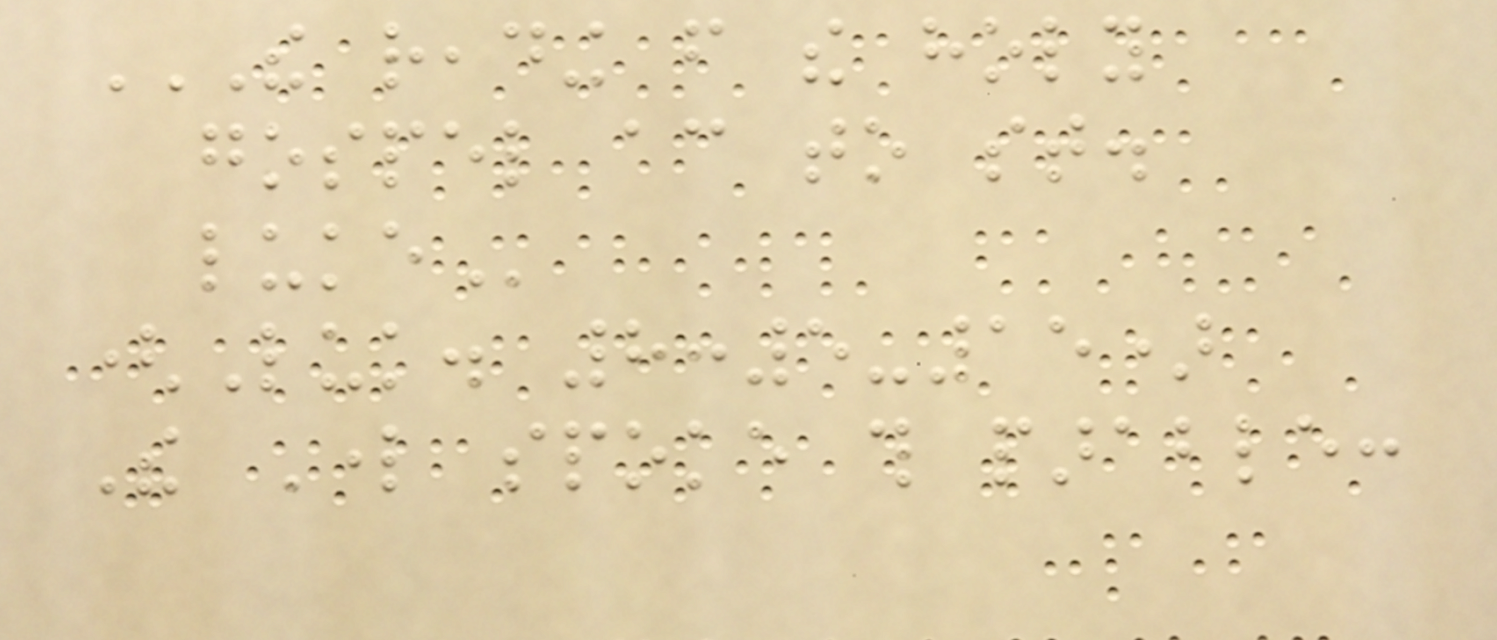THE READING FROM THE HOLY
GOSPEL ACCORDING TO ST.
LUKE
(Luk. 8:5-15)
The Lord spoke this parable:
